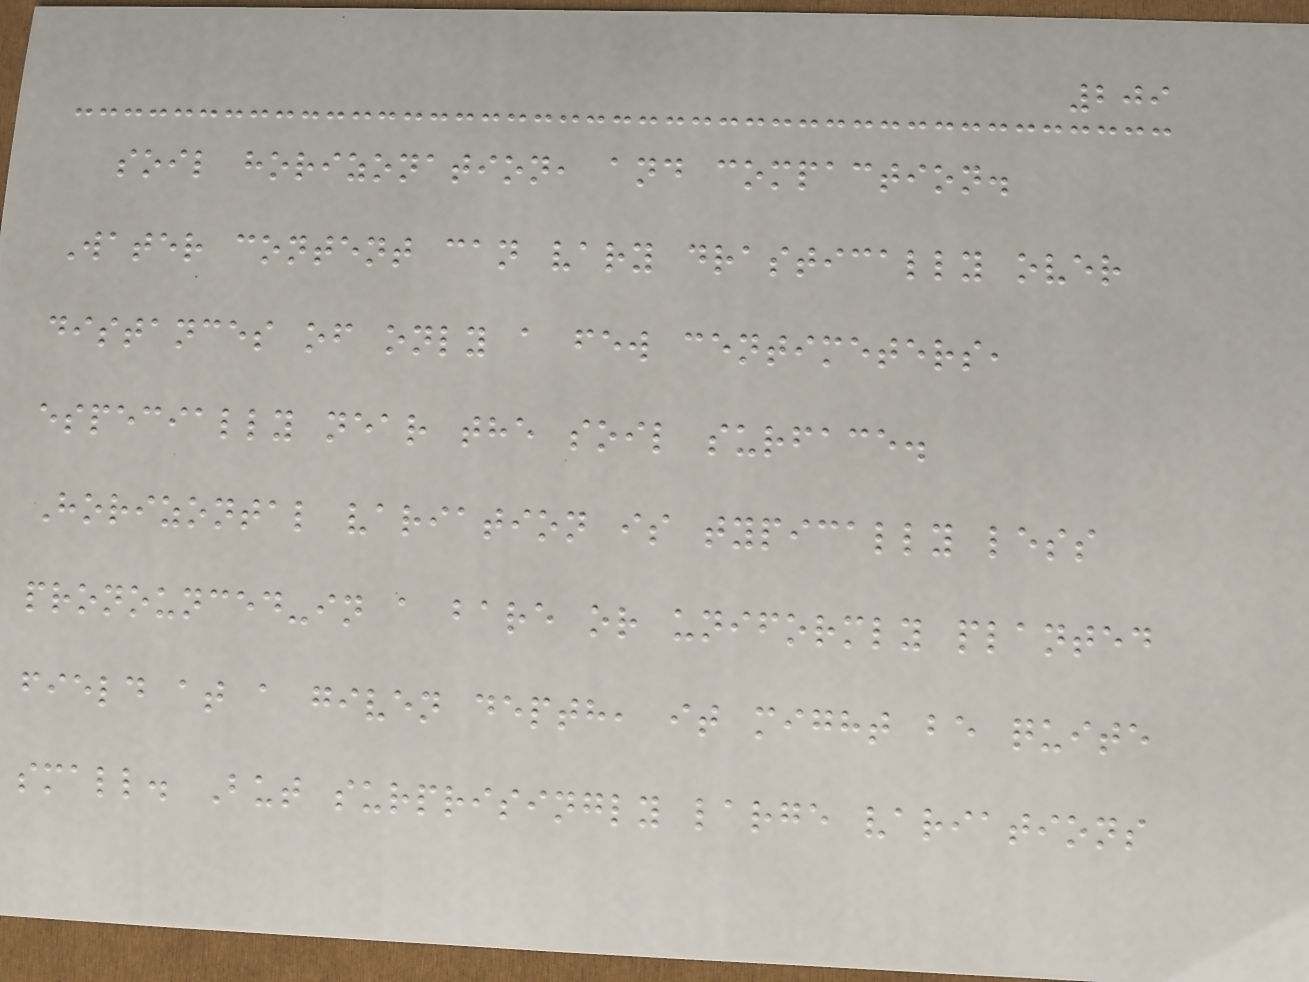209
soil horizonation, and compaction.
Water content can vary drastically over
distances of only a few centimeters,
especially near the soil surface.
Horizontal variation is typically less
pronounced-in a bare or uniformly planted
field at a given depth, it might be quite
small. But surprisingly large variations
